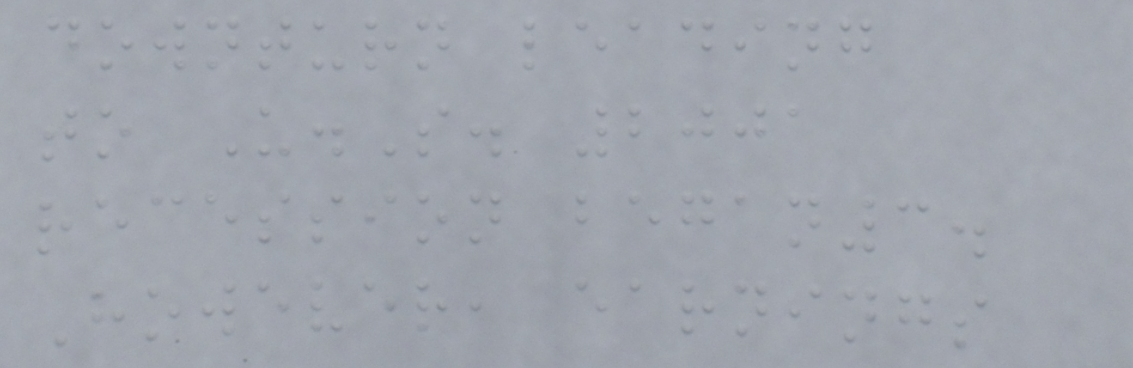downturn leading
to U.S. 2001
recession began3.
However, earnings
